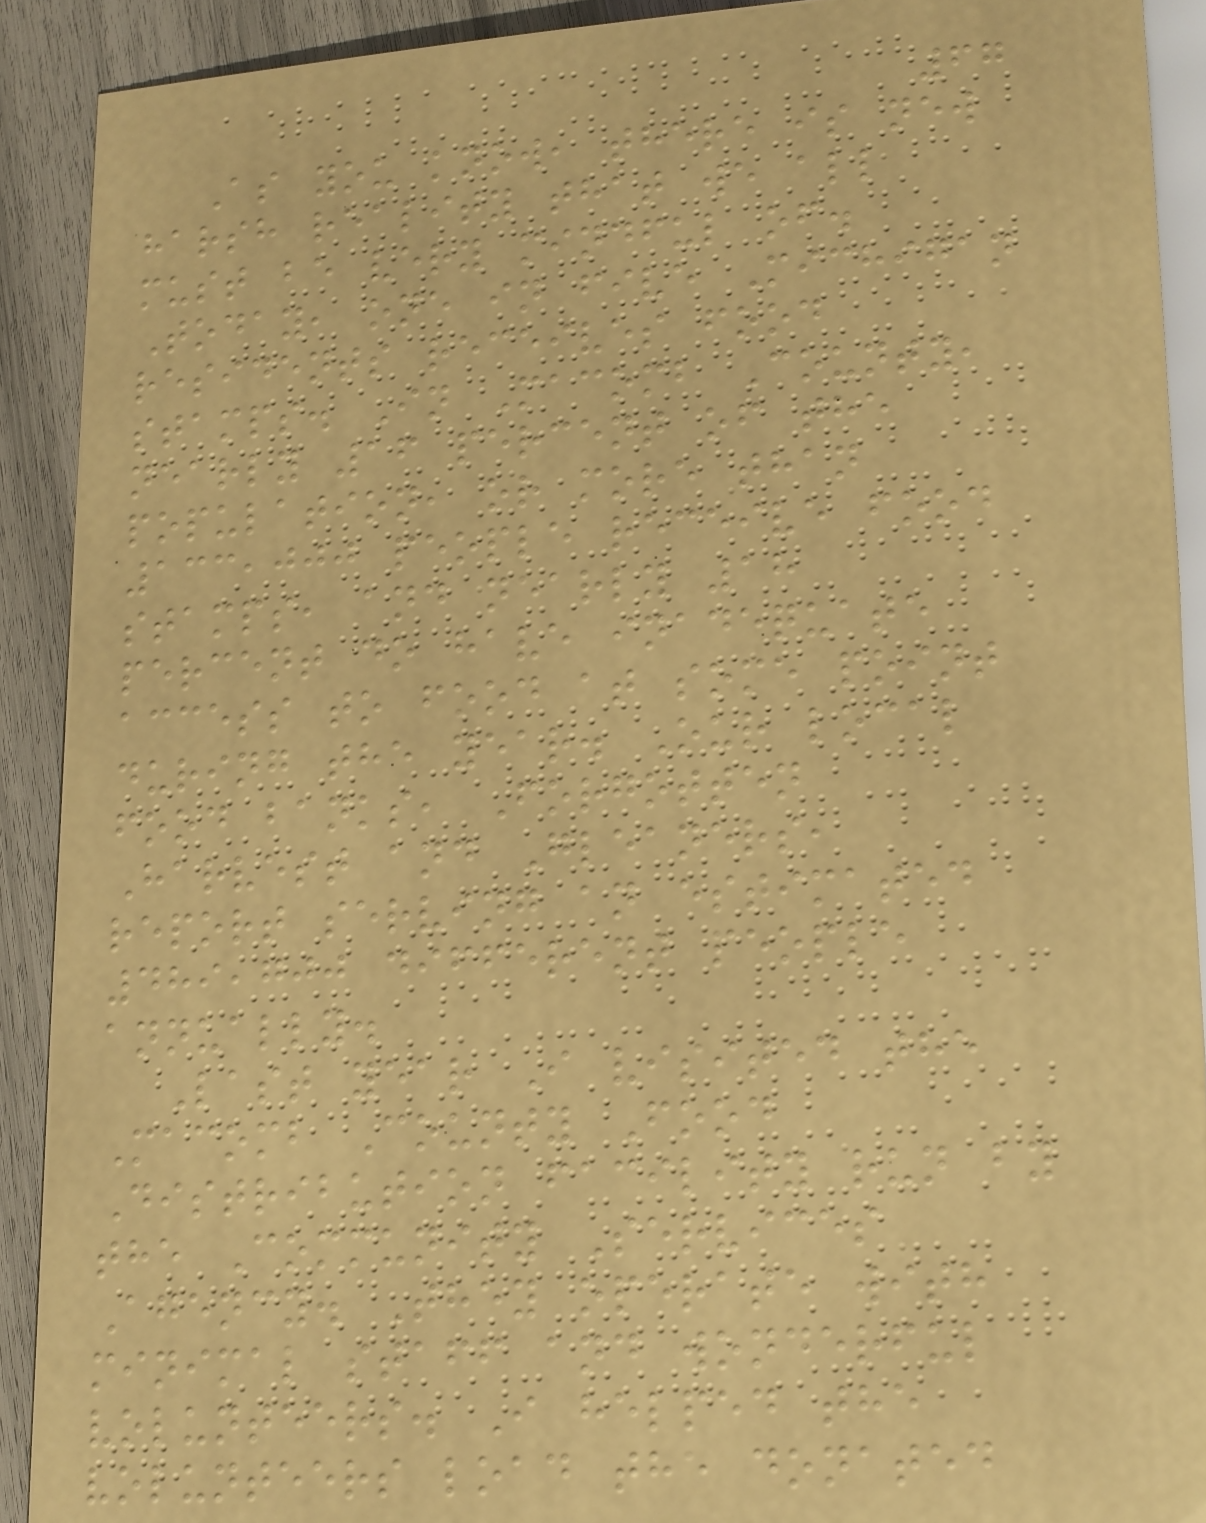67
As you know, there is new
harsh reality that we all
must be very mindful of.
Today, one in five Michigan
residents receives food
stamps. In Macomb County,
nearly 16 percent of the
population, or more than
133,000 people receive food
stamps, and nearly 18
percent do have inadequate
access to food at some point
during the year. Our local
food banks, Forgotten
Harvest and Gleaners,
report serving an estimated
489,700 different people
annually.
Last year I visited the
Macomb County Food
Distribution facility run by
the Community Services
Agency. They operate with
minimal staff and wonderful
volunteers. I helped the
volunteers load the donated
